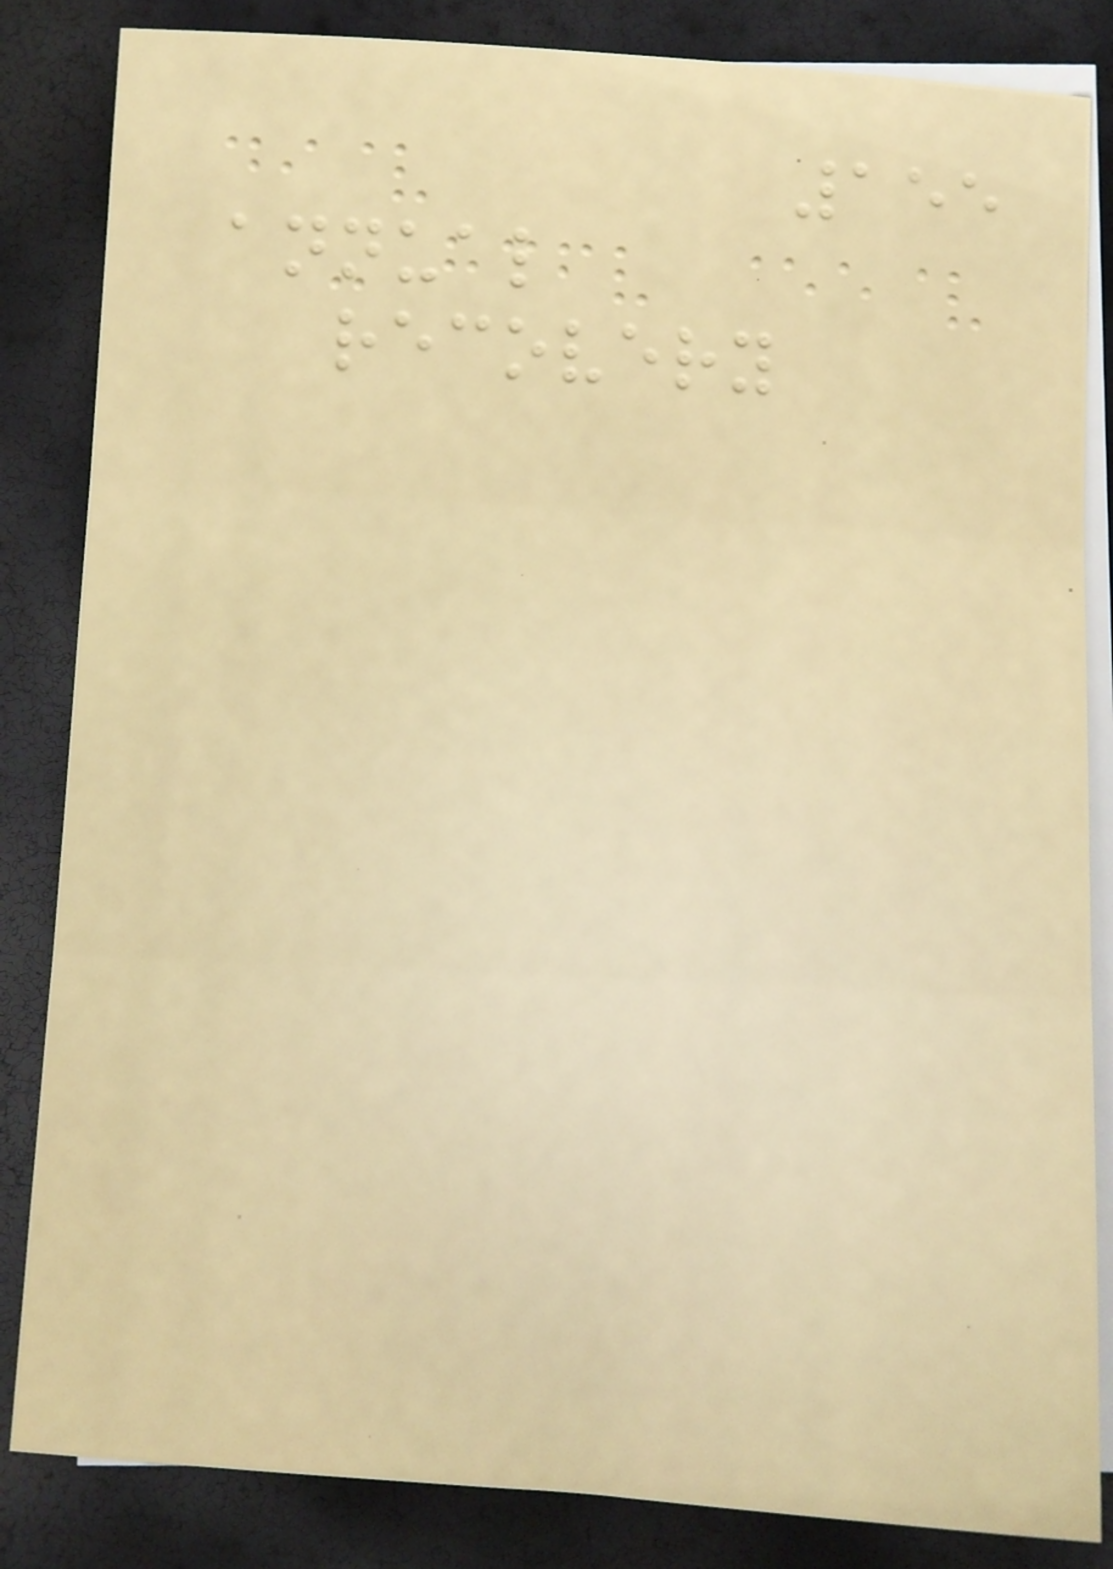155
annual
recovery
